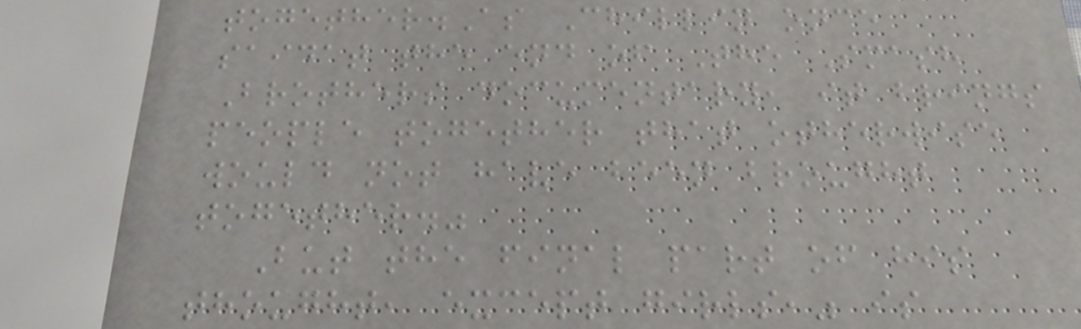together.As Chillin once
saidat the end of The Smash
Brothers documentary, it brings
people together that otherwise
would not have been brought
together."
But the final part of his
thought, except girls," is
